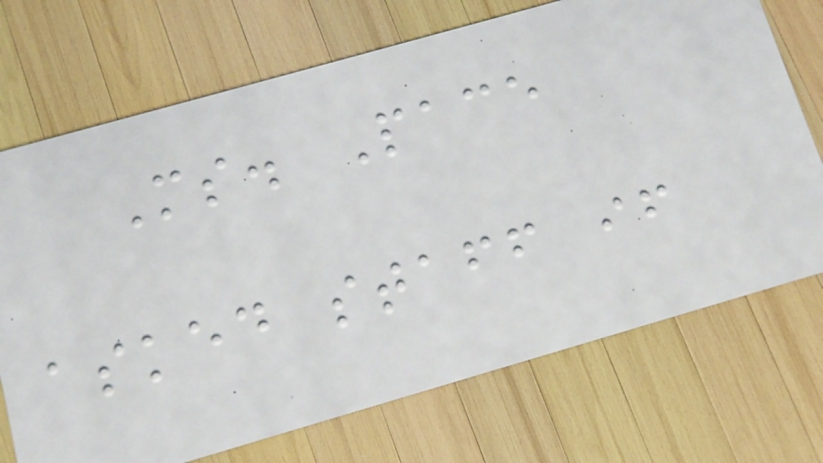Ms. Pace
asked staff if
